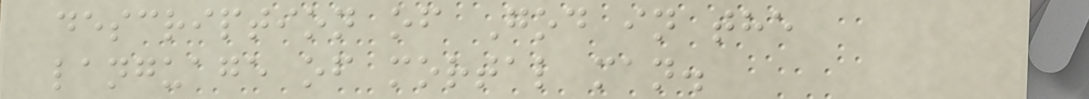description of God in the
language of mortal man.
